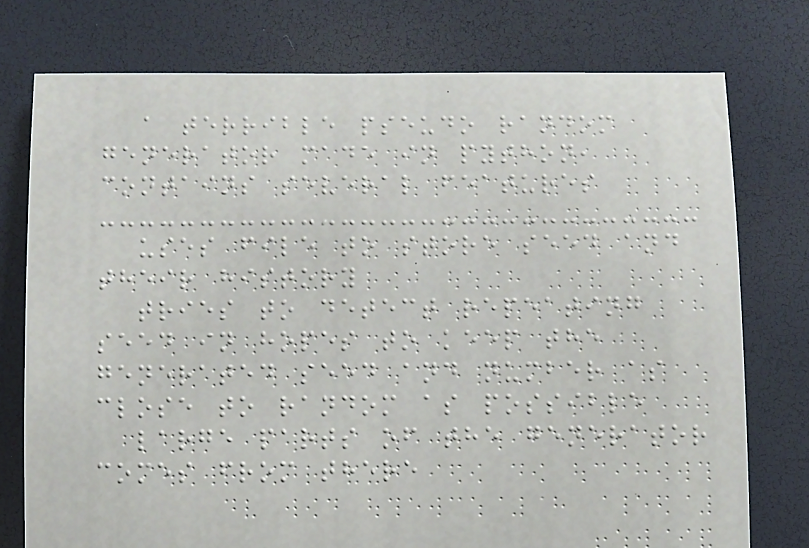a terrible pseudo random
generator made in python,
contains several features
uses file to store seed and
their history
tries to detect repeating
seed in hopes to keep the
generated seed and number as
close to random as possible
large parts of the generator
comes from there
